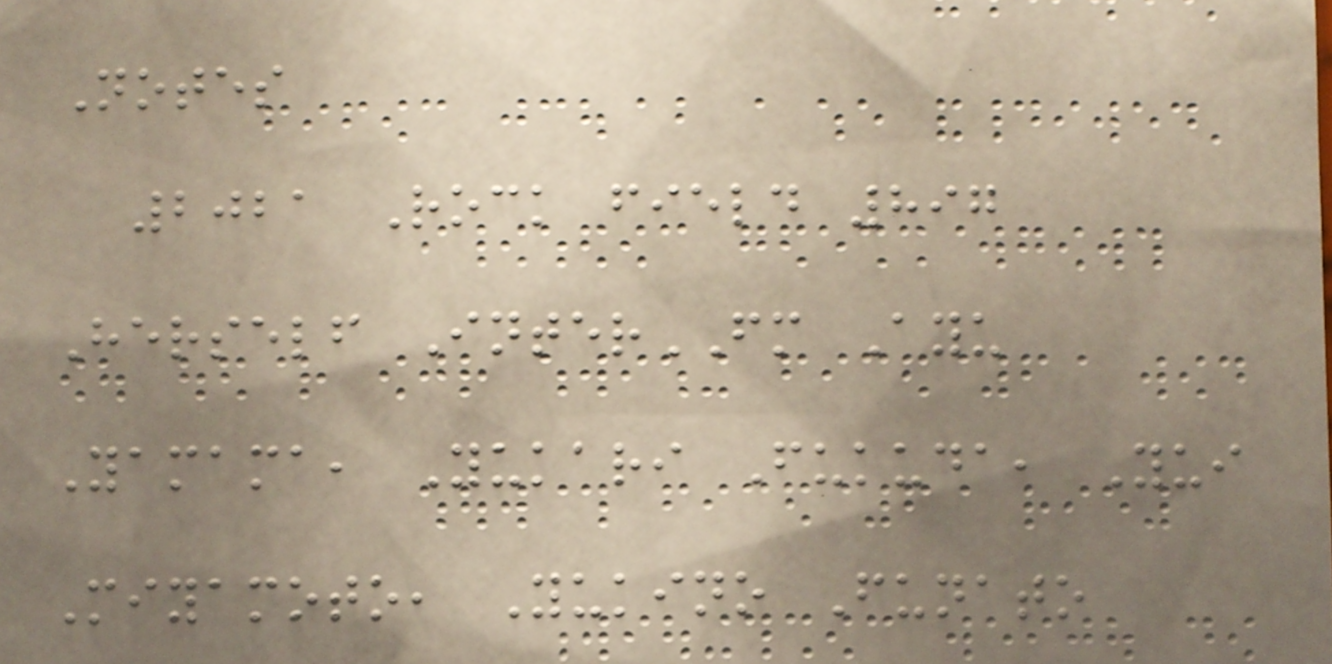Notes
2021 Rock field 897
Herself InterFM Ayu
Yamama, Yukari Fukuda, Yui
Miyamoto, Yukino Funato
